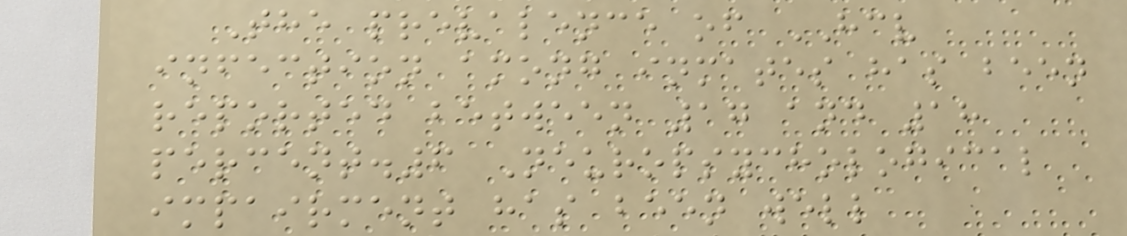The prevalence of HCV
infection among inmates has been
reported between 17 and 18
percent.6 Neuropsychological
impairment has been well
